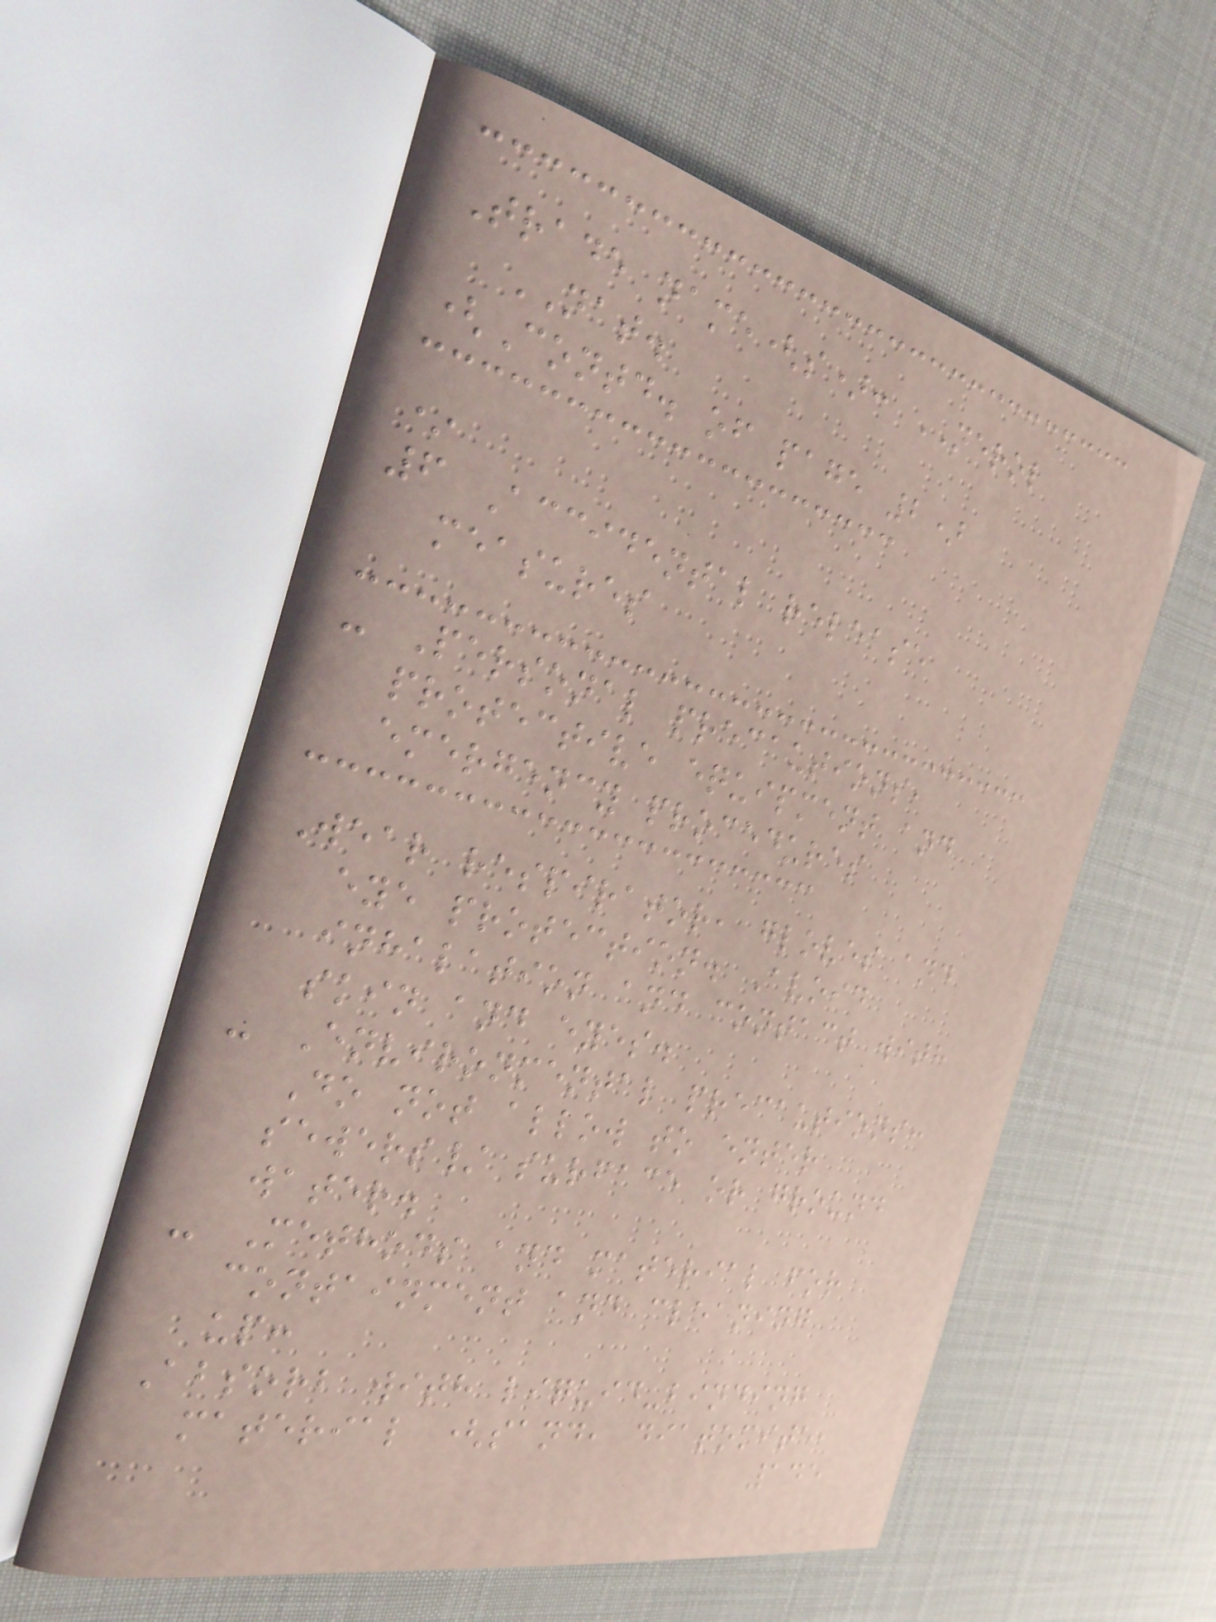Trade name(s): NEROL
NAT.
(Contd. of page 2)
*
6 Accidental release
measures
- Personal precautions,
protective equipment and
emergency procedures
Wear respirator, gloves and
eye protection. Avoid
inhalation and contact with
skin and eyes.
- Environmental precautions:
Do not allow to enter
sewers/ surface or ground
water.
- Methods and material for
containment and cleaning
up:
Absorb with liquid-binding
material (sand, diatomite,
145
